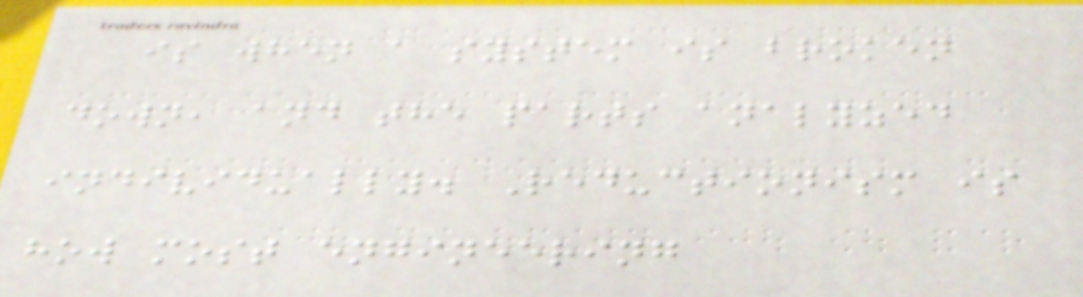is when a system is broken
down, and the parts analyzed
individually. Reductionism is
how most engineering
